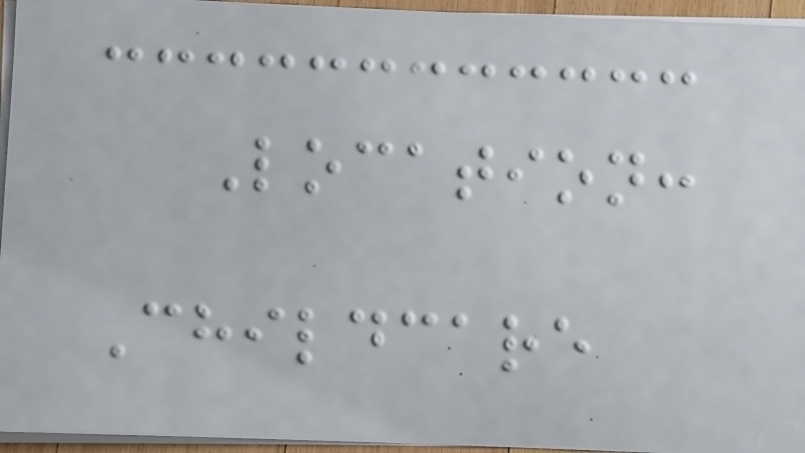Location:
Childcare
